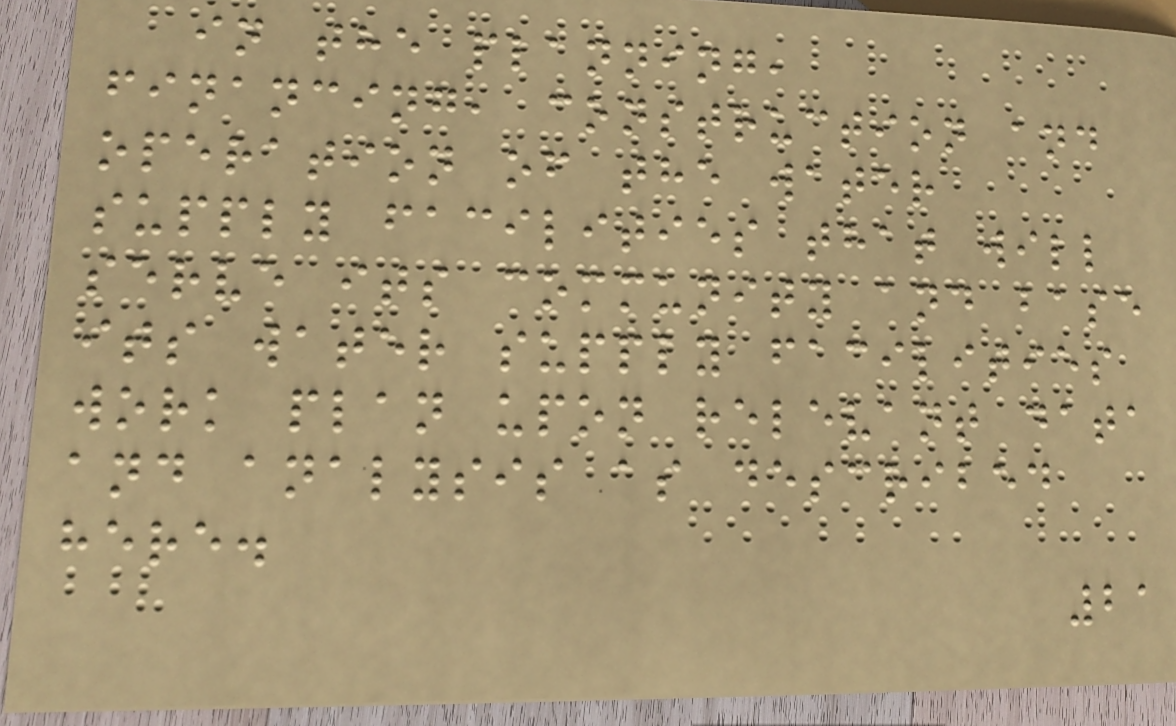in the planning,
financing, construction and
operation of the water
supply facilities that will
serve its community and base
its water supply facilities
work plan upon relevant data
and analysis as described
here.
21
